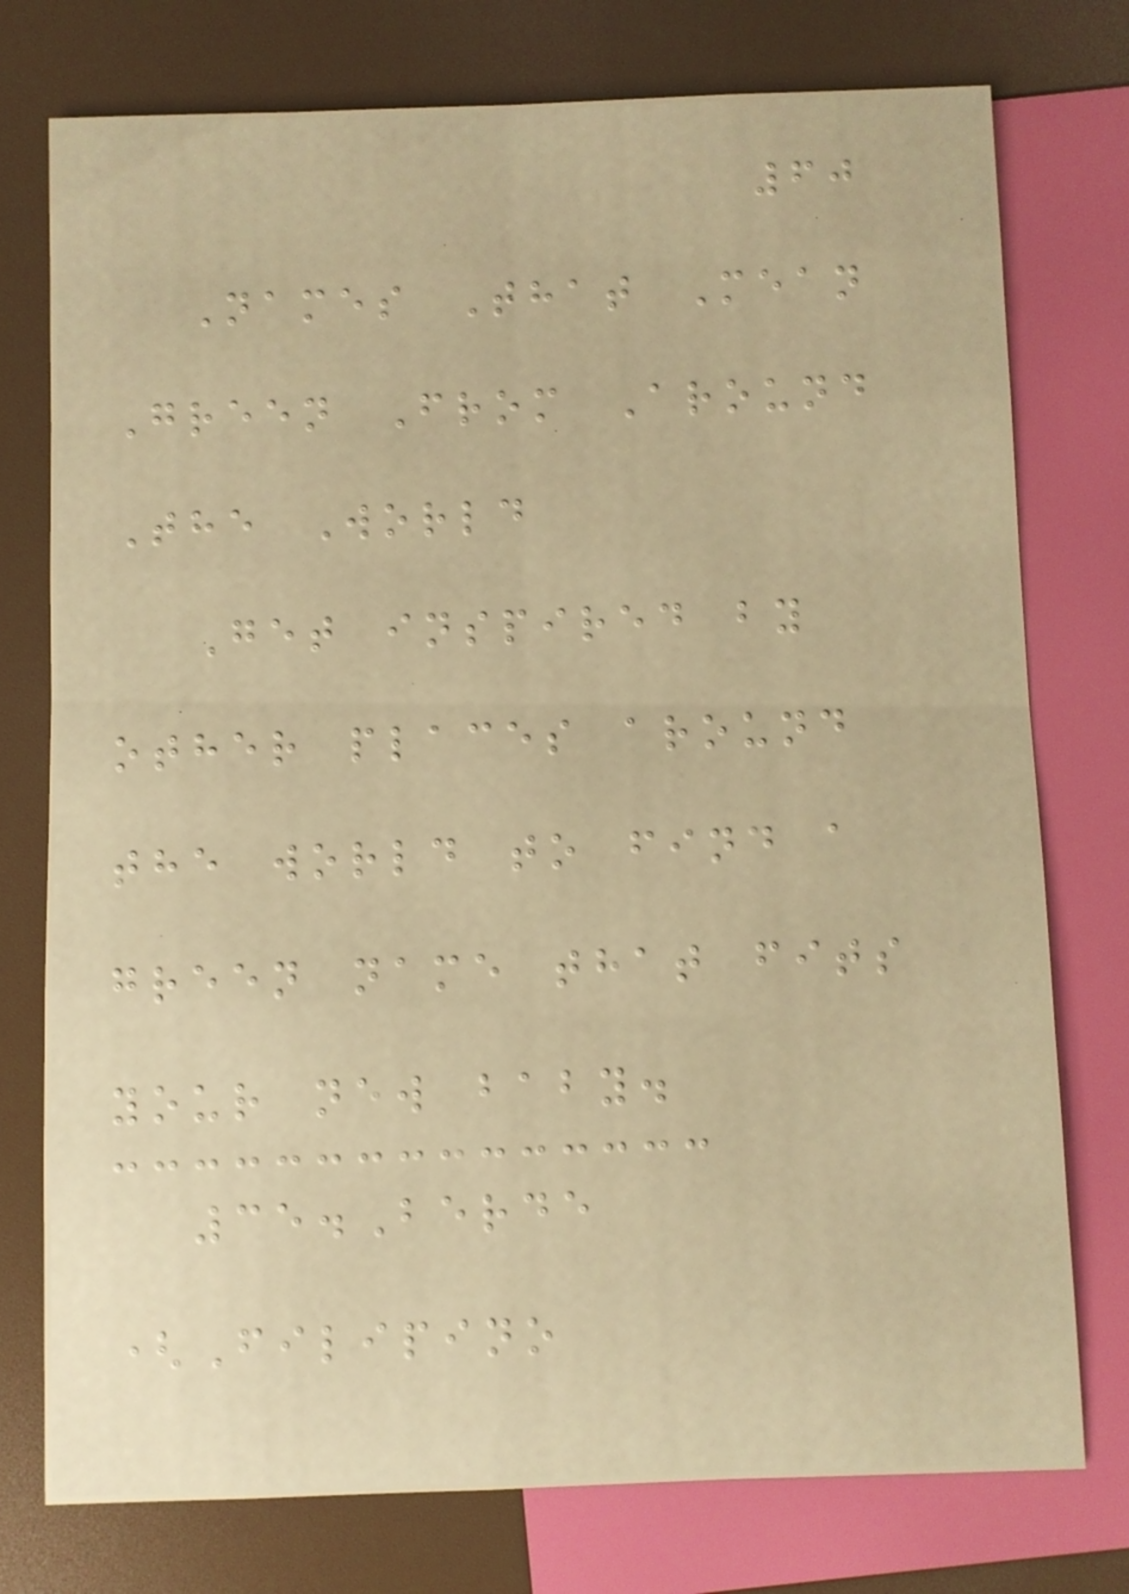60
Names That Mean
Green From Around
The World
Get inspired by
other places around
the world to find a
green name that fits
your new baby.
35.Berde
(Filipino
